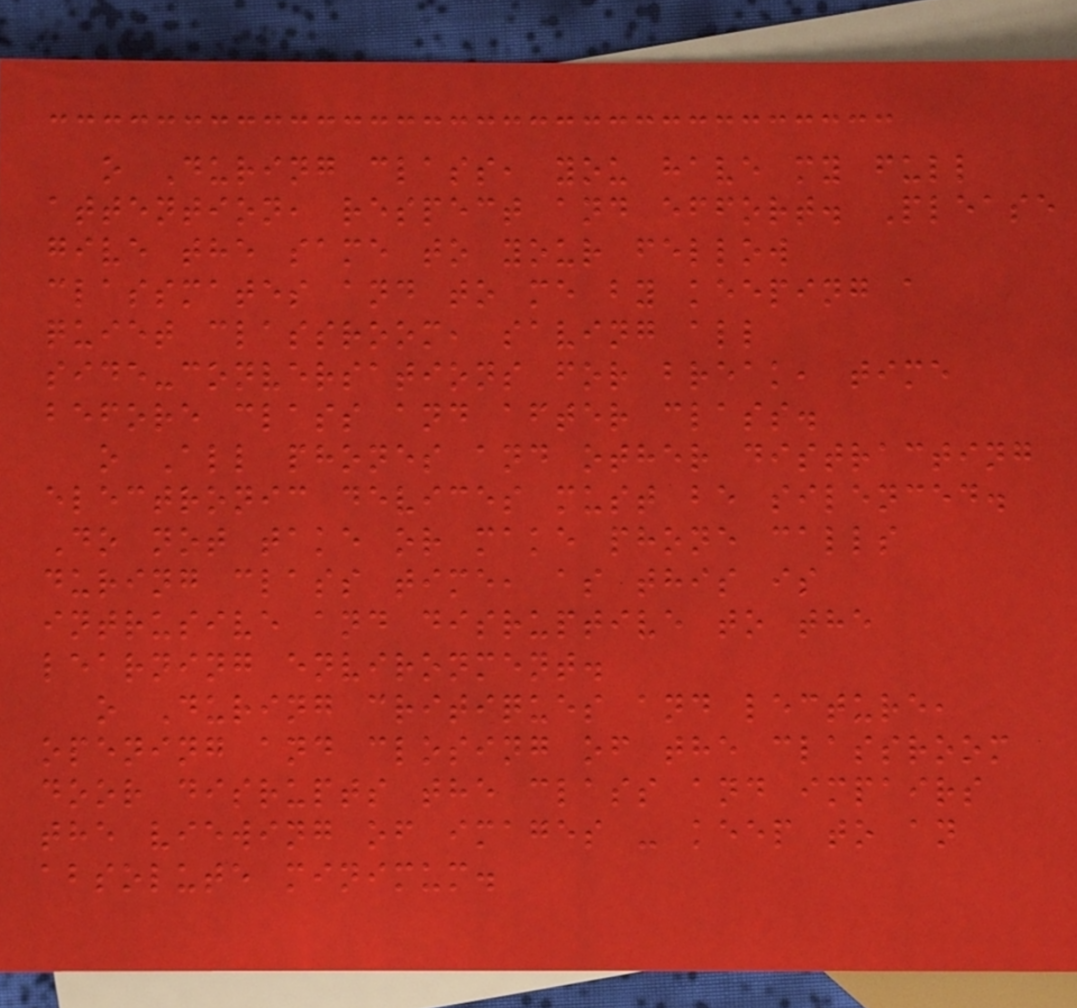o During class, you have my full
attention, respect and effort. Please
give the same to your fellow
classmates and to me by keeping a
quiet classroom, saving all
side-conversations for break, time
before class and after class.
o All phones and other distracting
electronic devices must be silenced.
Do not take or make phone calls
during class time, as this is
intrusive and disruptive to the
learning environment.
o During critiques and lecture,
opening and closing of the classroom
door disrupts the class and impairs
the viewing of images - keep to an
absolute minimum.
